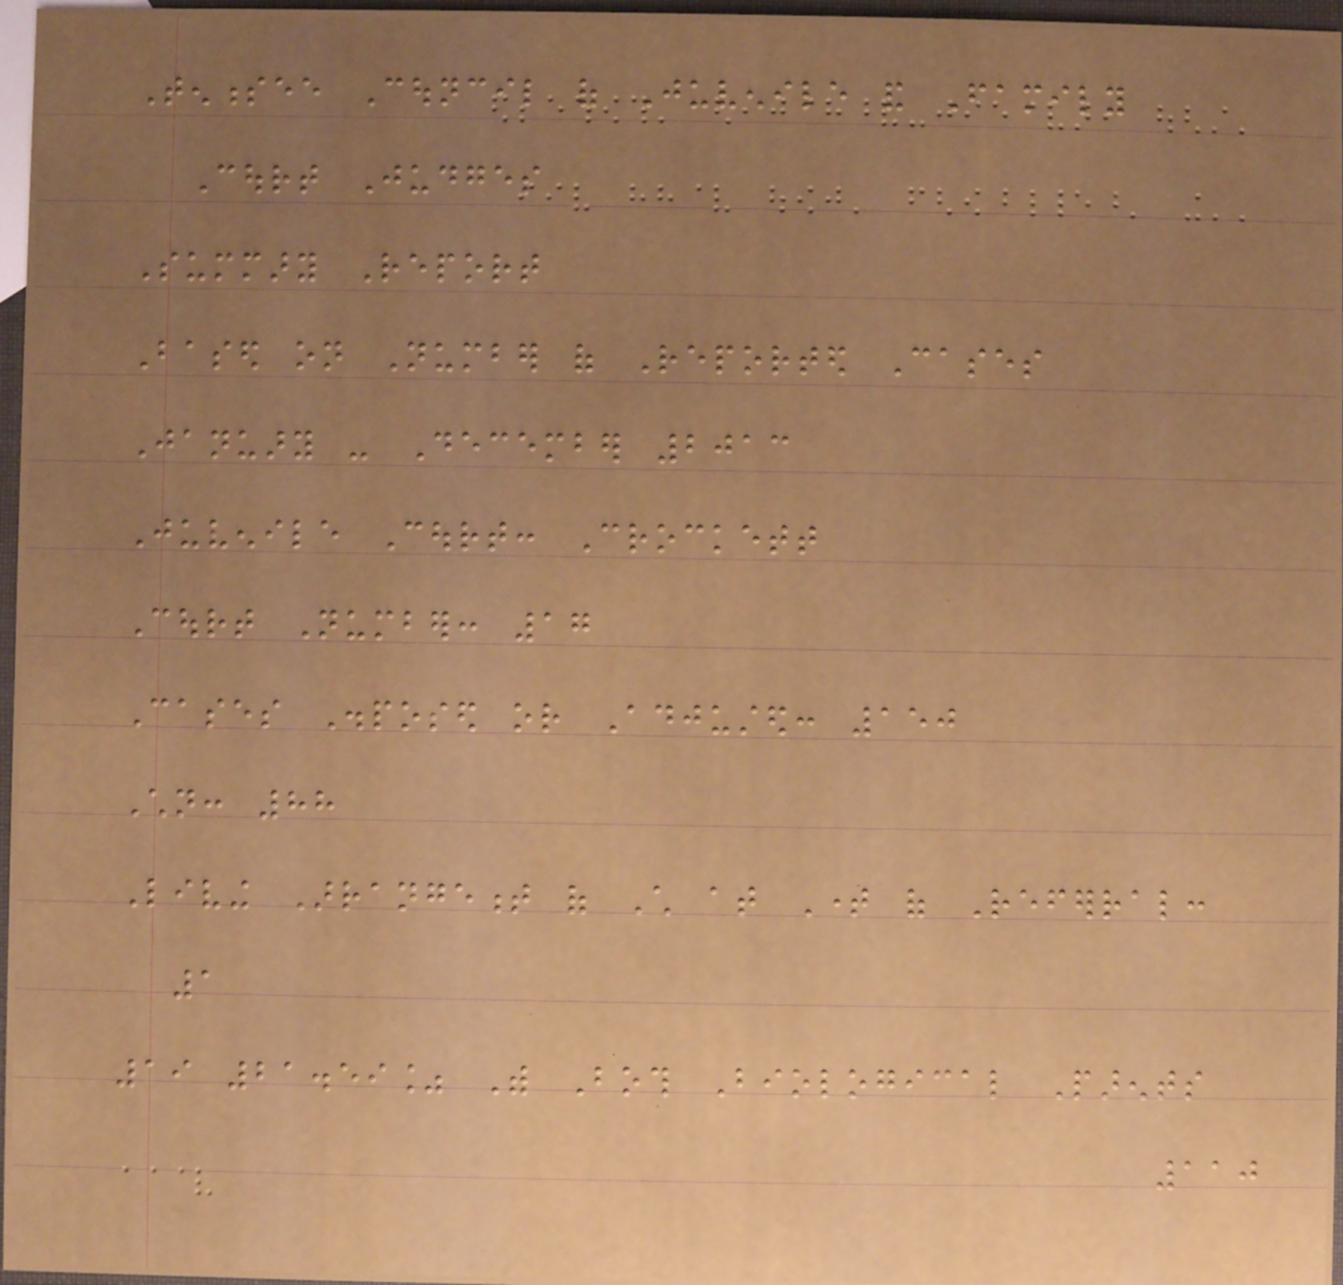Tennessee Council of Juvenile and Family
Court Judges
Summary Report
Based on Number of Reported Cases
January - December 2013
Juvenile Court: Crockett
Court Number: 17
Cases Disposed or Adjusted: 150
Children: 88
Living Arrangement of Child at Time of Referral:
1
19 21.59% With Both Biological Parents
110
